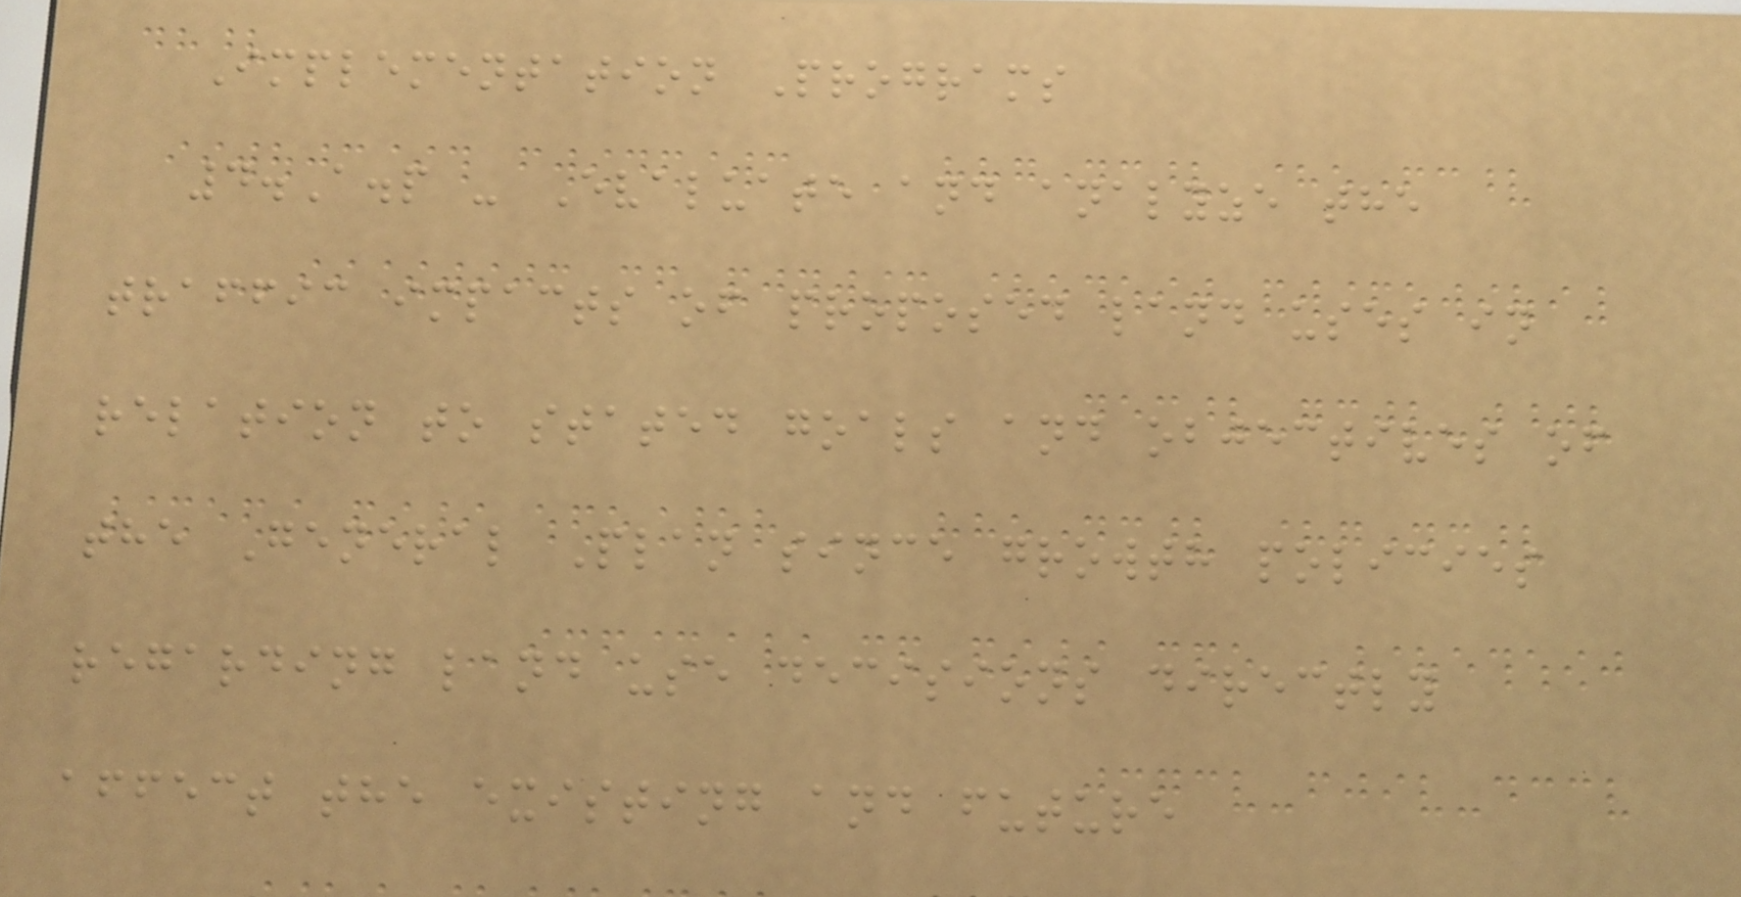Implementation Programs
4.A.p - Evaluate and analyze the
traffic impacts of proposed land uses in
relation to stated goals and objectives of
the General Plan since growth policies
regarding land use decisions directly
affect the existing and future
